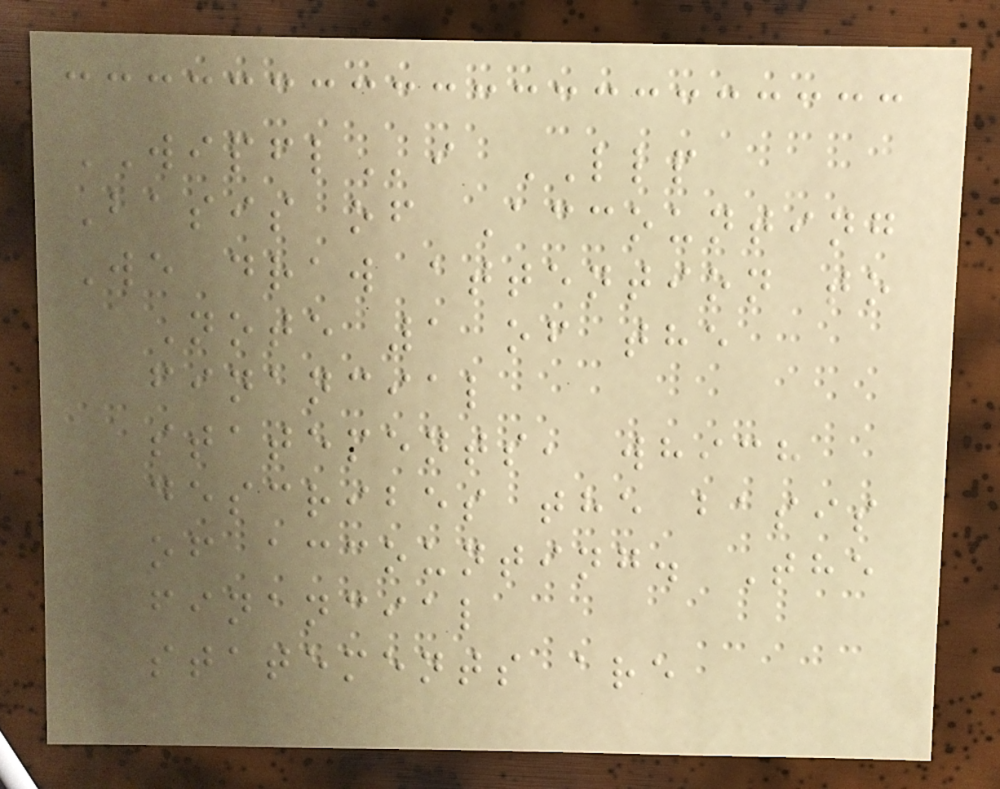WIPFLi LLP
Basis of Accounting
We draw attention to
Note 1 of the
financial
statements, which
describes the basis
of accounting. The
financial
statements are
